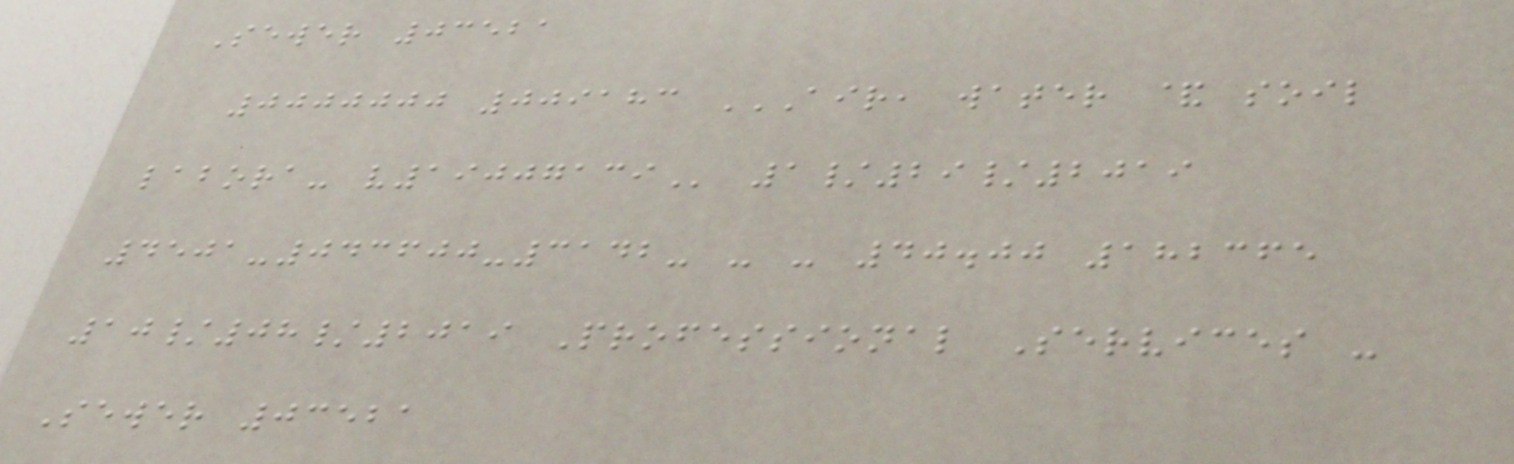Sewer 03521
0000000 009183 AIR, WATER & SOIL
LABORA- V19007139 1/29/2019
4501-043600-3142- - - 40.00 182365
10/08/2019 Professional Services -
Sewer 03521
